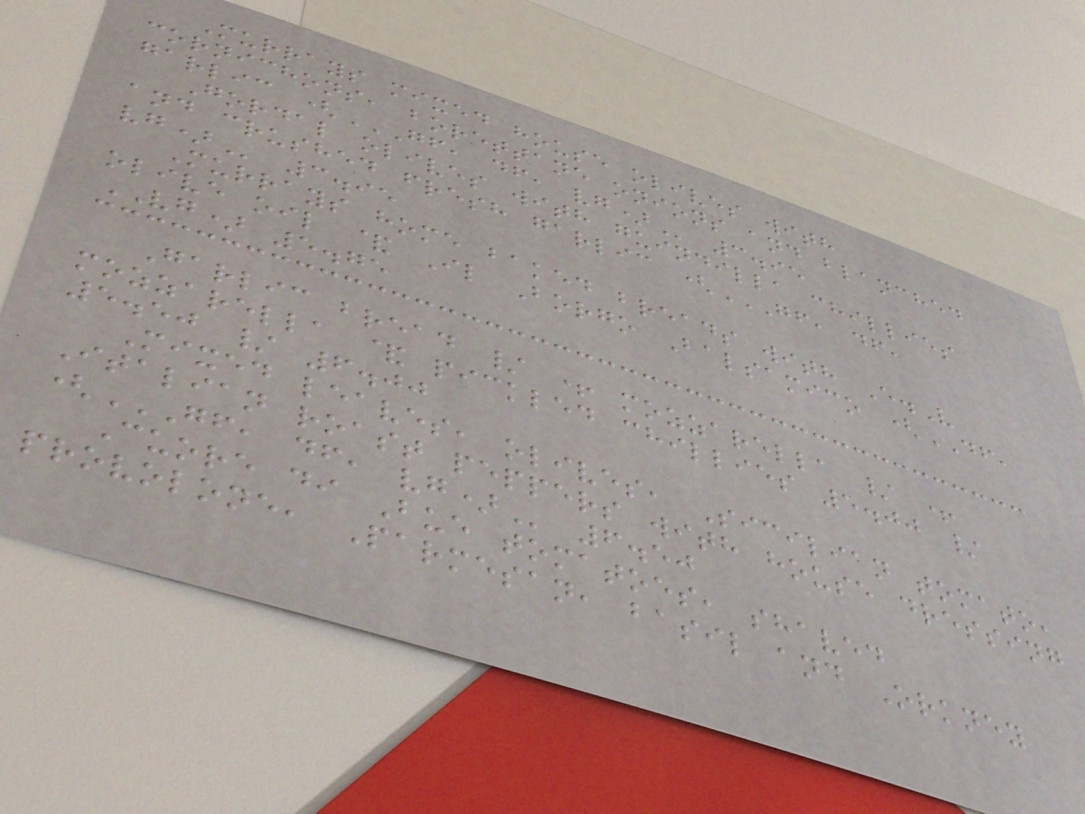Murrays mixed house olives with
cornichons, borettane onions and blanched
garlic (GF, DF, VG) 3.95
Gordal olives with guindilla chillies
and crushed fresh garlic (GF, DF,
VG) 3.95
Murrays home baked breads with E.V
olive oil & Il Borgo Balsamico (DF,
VG) 5.75
Garlic bread / + mozzarella / +
mozzarella & pickled chillies 5.00 /
5.50 / 6.00
Mixed leaves, olives, Sicilian tomato,
Italian roast peppers with house dressing
(GF, DF, VG) 6.50
Cuore di Bue tomatoes, shaved
provolone, Parmesan, basil and Orkney
